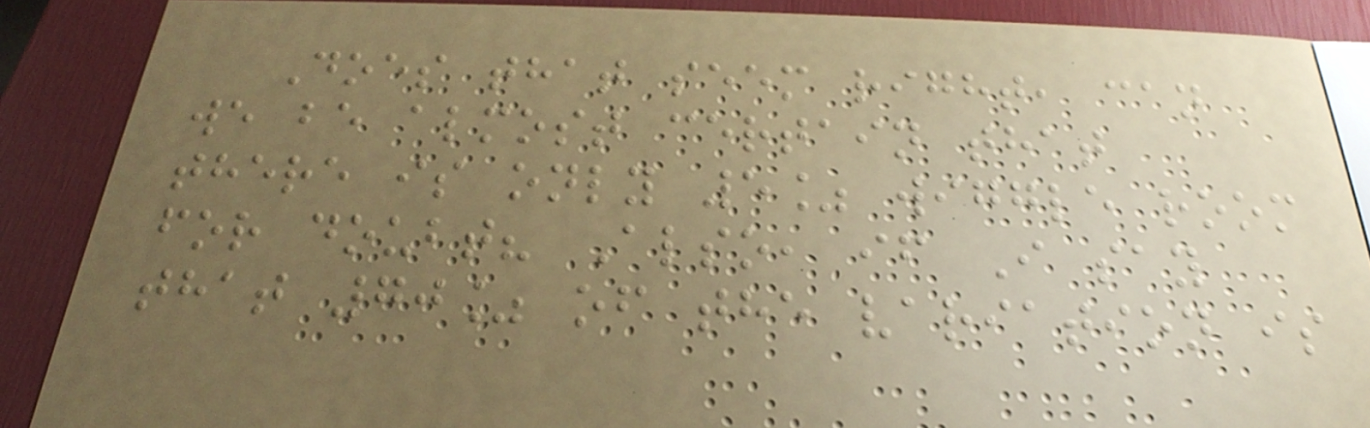Does that seem right, can
we be almost certain that
there is only 5% wiggle room
for doubt? Also, if I say
that 70% of the variation is
